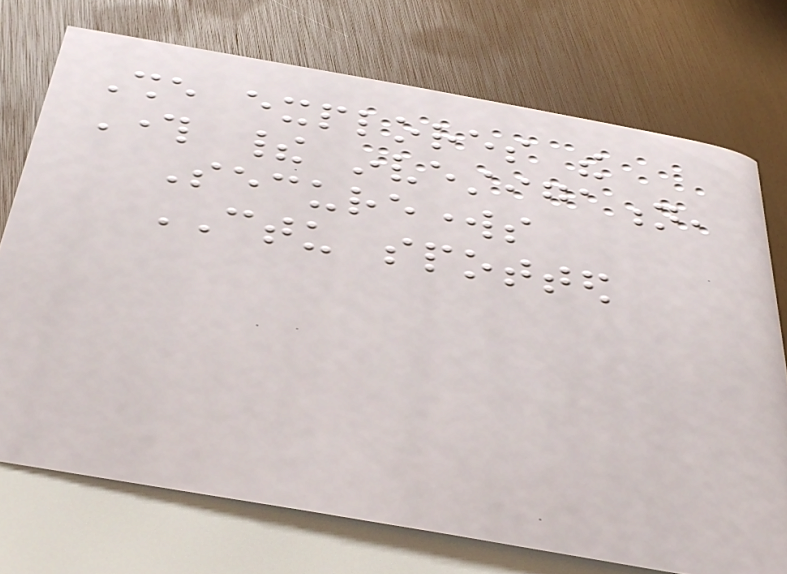She explores the
Through their investigation,
Secureworks
CTU spotted
